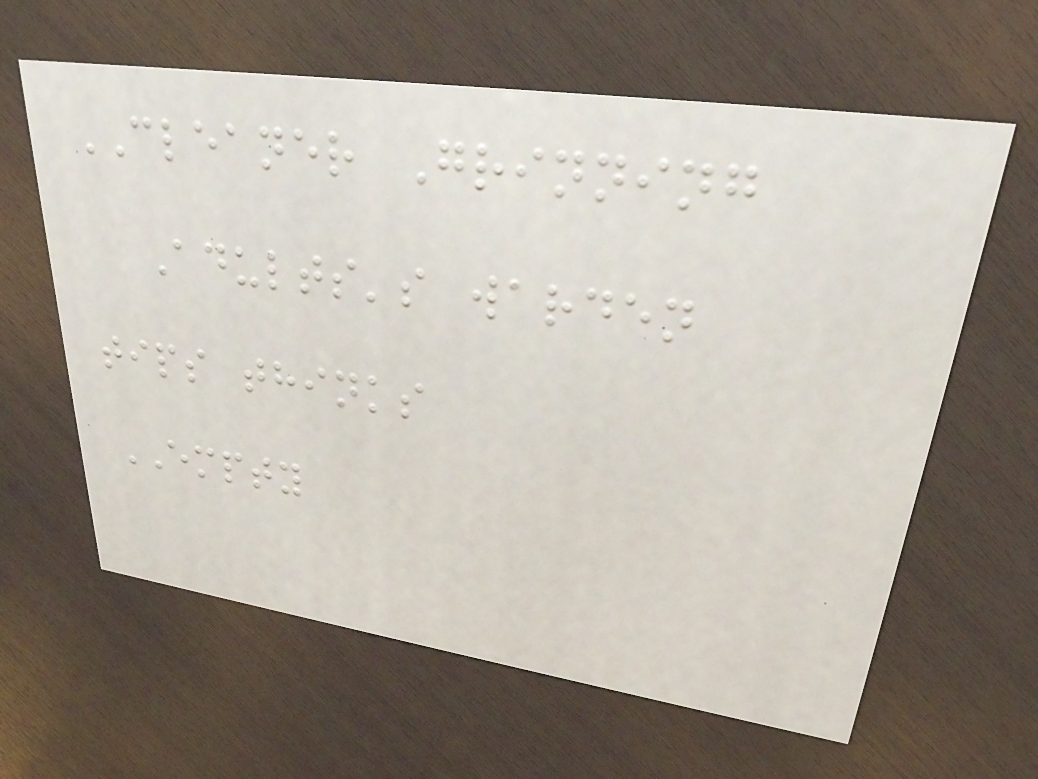CLEANER Grinning
Adults's warden
tips thinks
EMPTY
